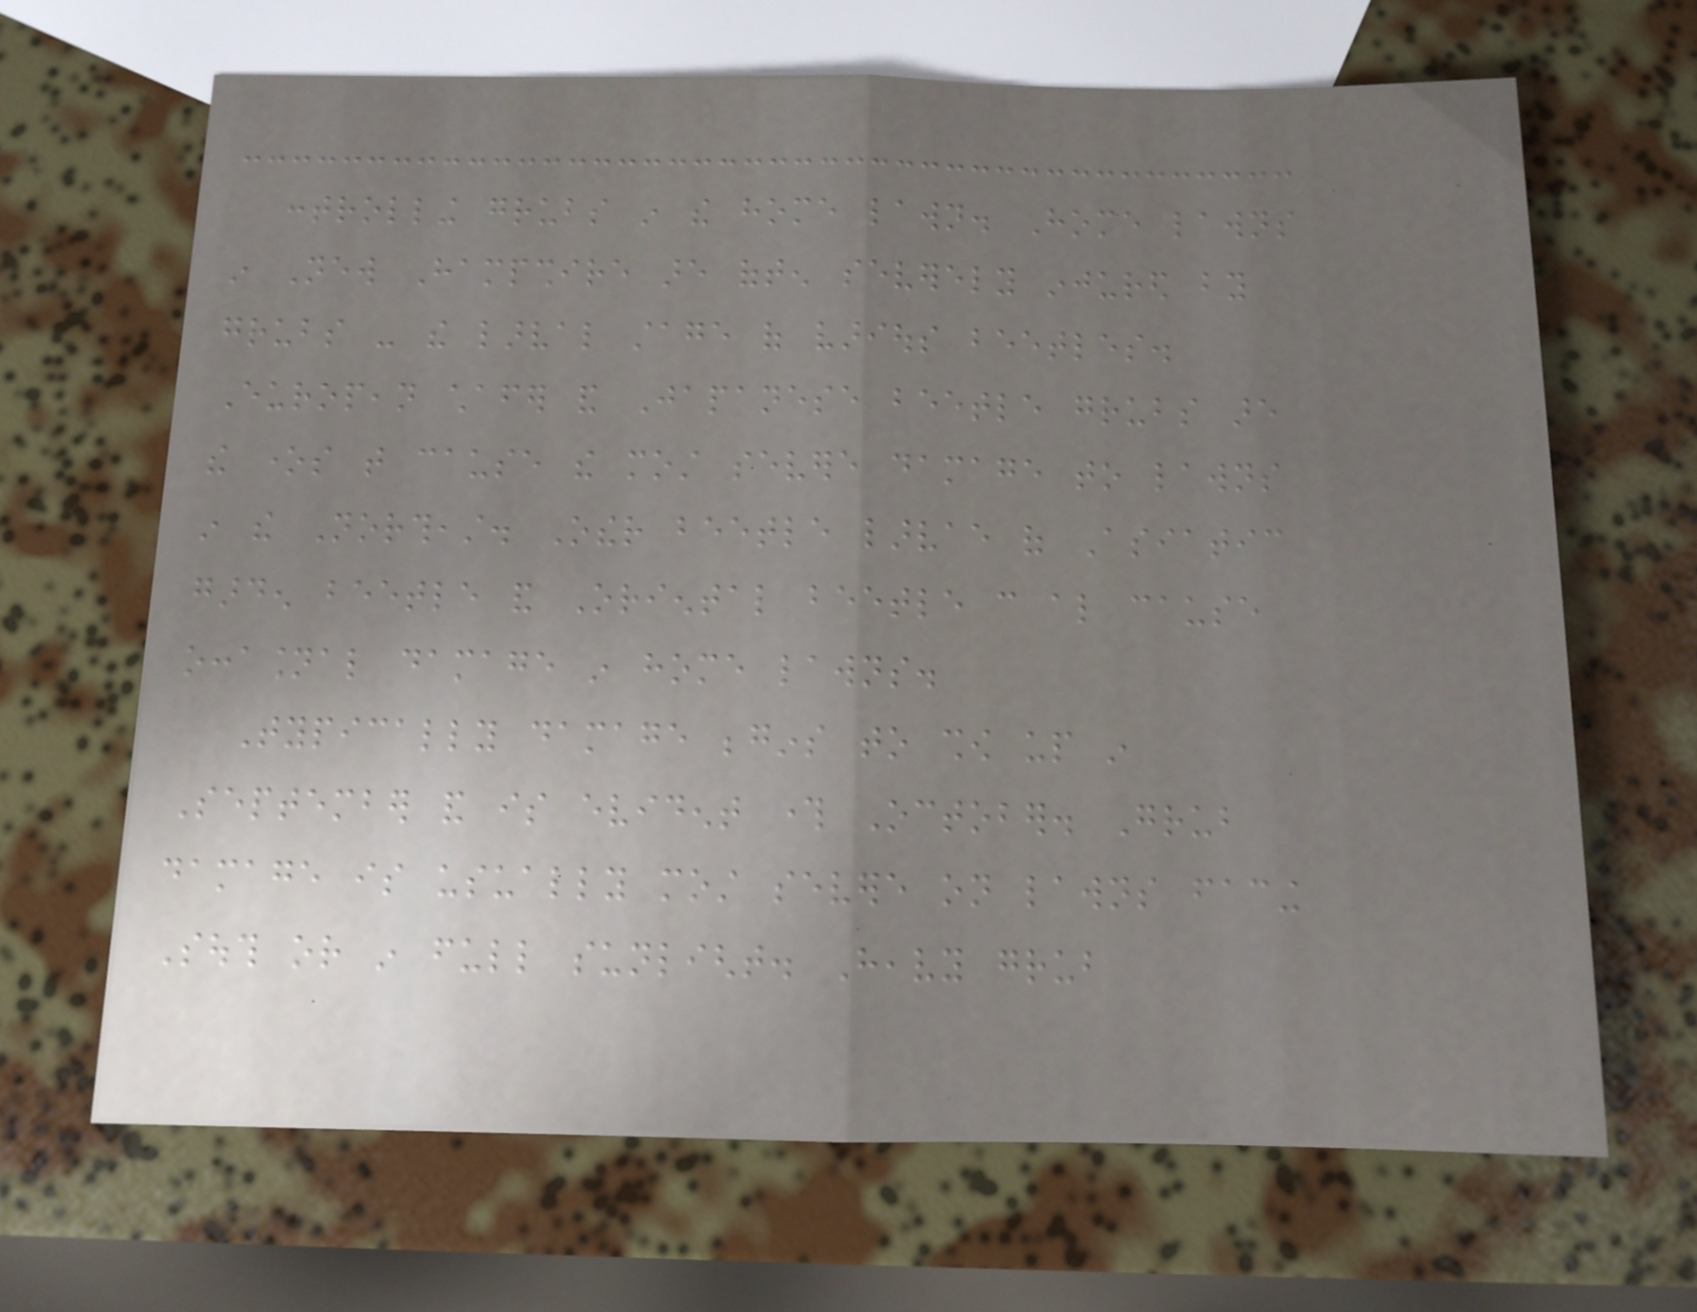controlling grubs in the home lawn. Home lawns
in New Hampshire are often severely injured by
grubs - the larval stage of various beetles.
European chafer and Japanese beetle grubs are
the ones that cause the most severe damage to lawns
in the Northeast. Other beetle larvae of Asiatic
garden beetle and Oriental beetle can also cause
occasional damage in home lawns.
Typically damage begins to show up in
September and is evident through October. Grub
damage is usually most severe on lawns facing
South or in full sunlight. Heavy grub
